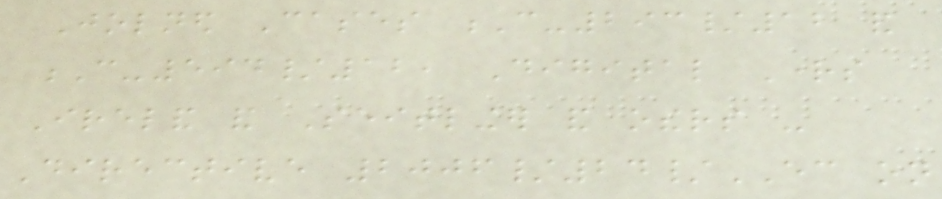Jolned Cases C-293/12 and
C-594/12, Digital Rights
Ireland and Seitlinger and others -
Directive 2006/24/EC on
